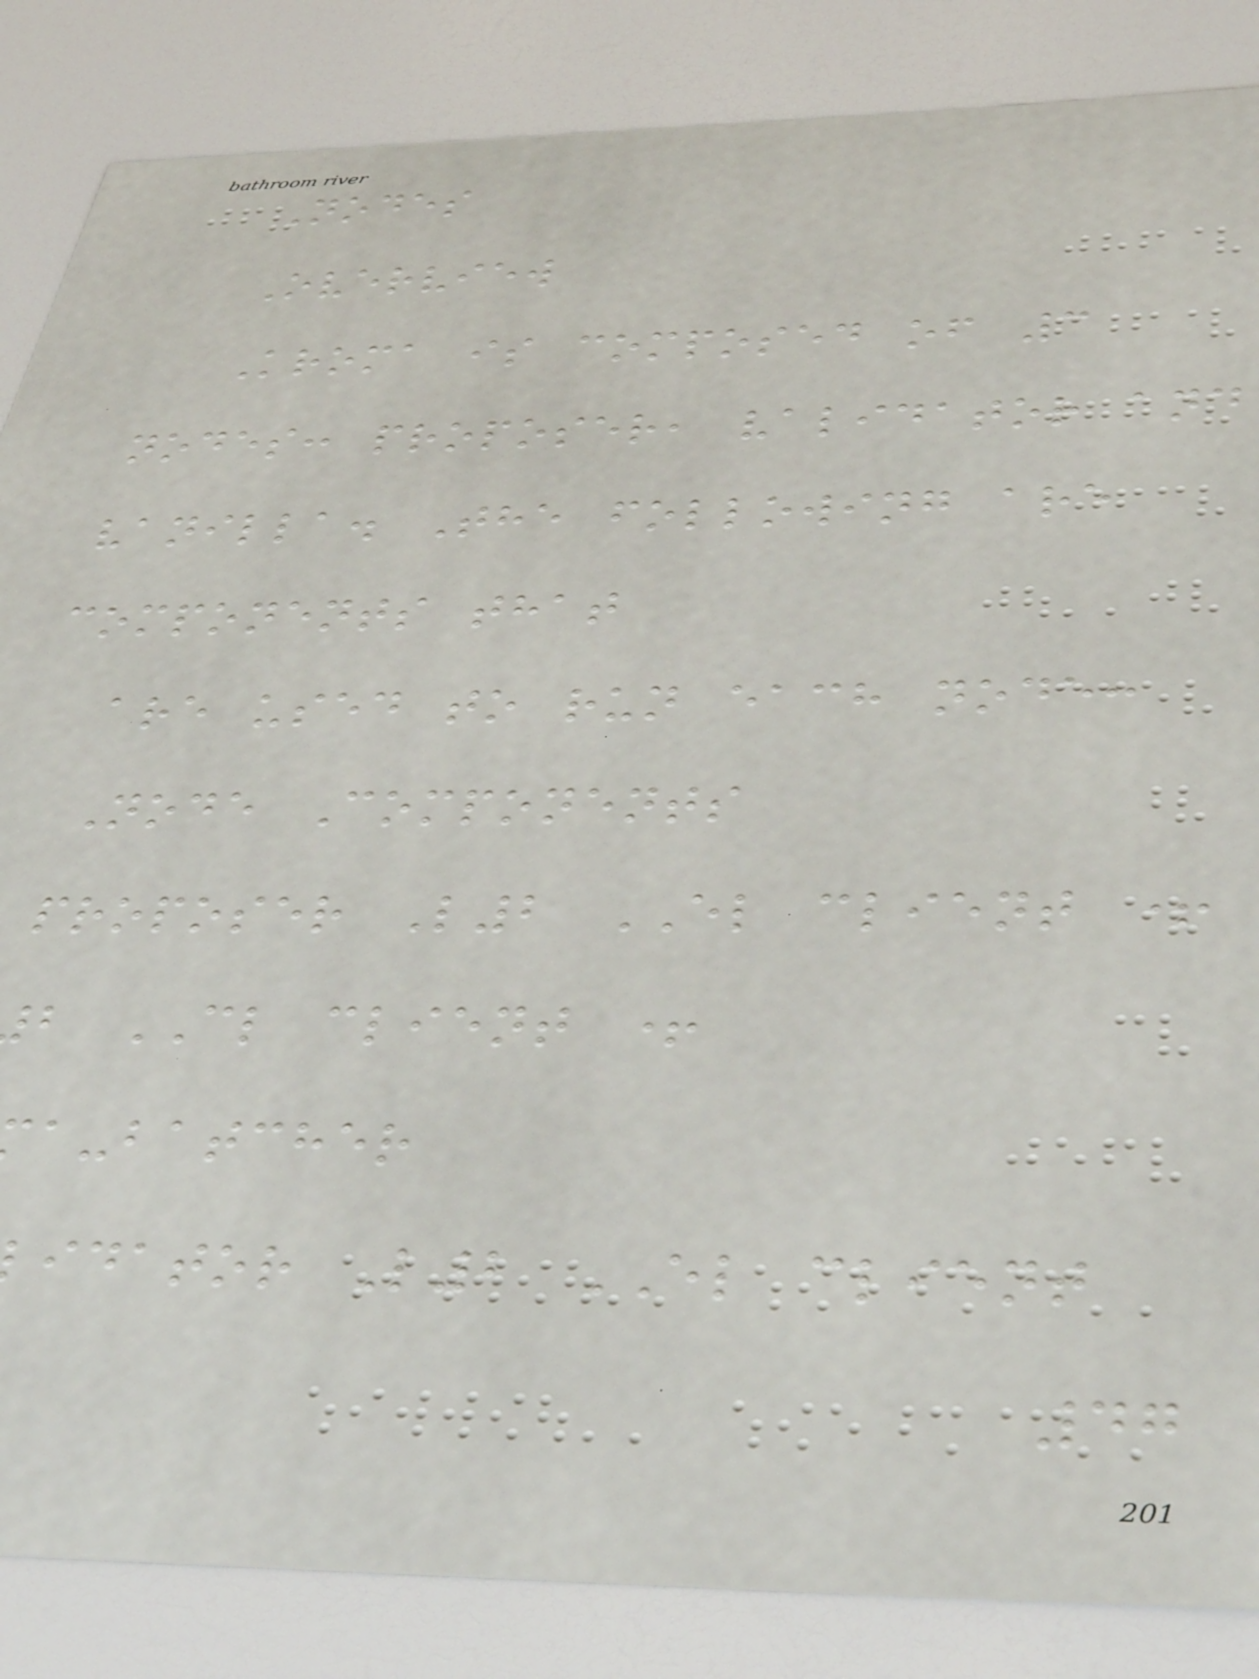Nodes
Overview
Kroma is composed of 3
nodes: proposer, validator and
vanilla. The following are
components that
are used to run each node:
Node Components
proposer L2 EL client +
b CL client +
a-batcher
idator L2 EL client
47
